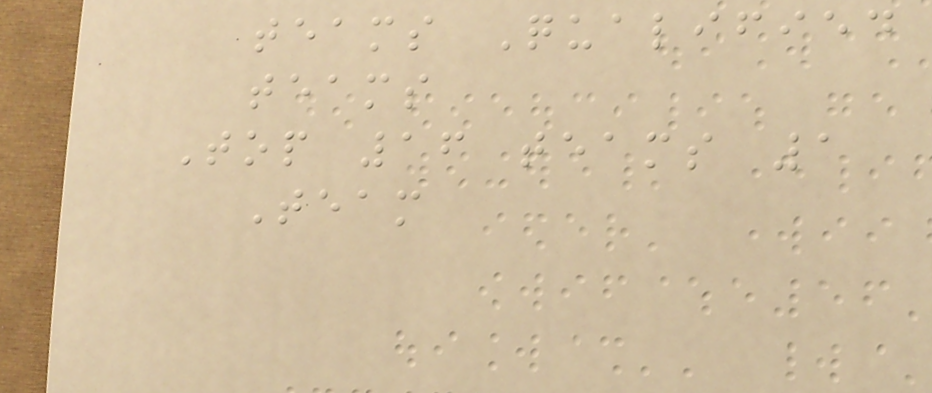teams Qualified
teams
Top 16 teams 1
Team
